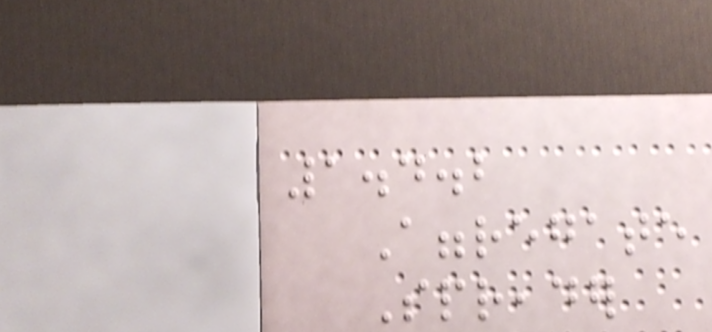1.4.2
Aggregate
Spreader
